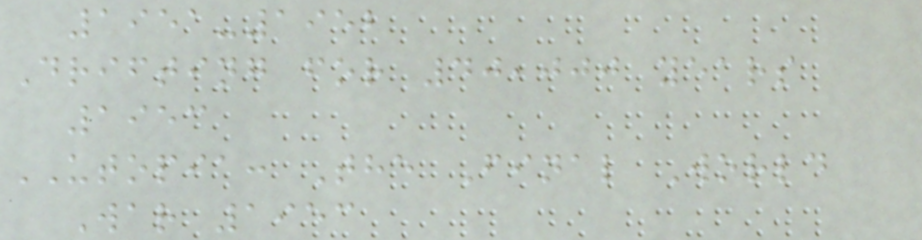1951-1952
Drifting for 40,000 years
1953
UTOPIA: The Final World
War 1953
